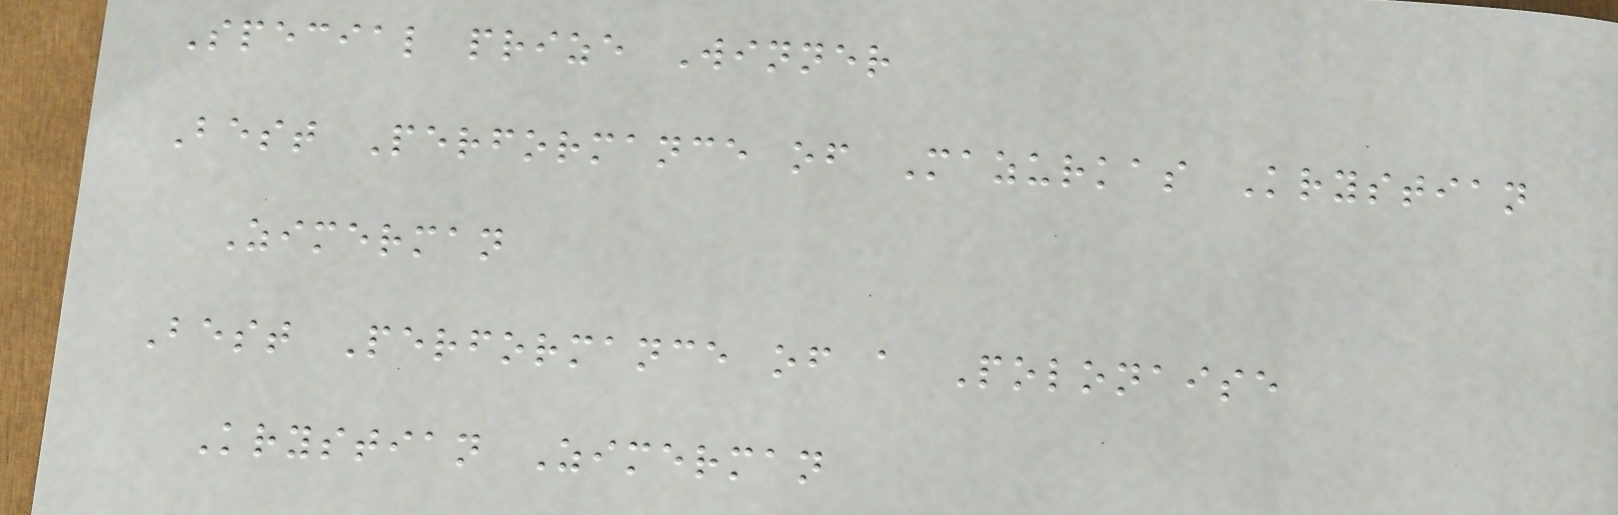Special prize Winner
Best Performance of Mazurkas Krystian
Zimerman
Best Performance of a Polonaise
Krystian Zimerman
